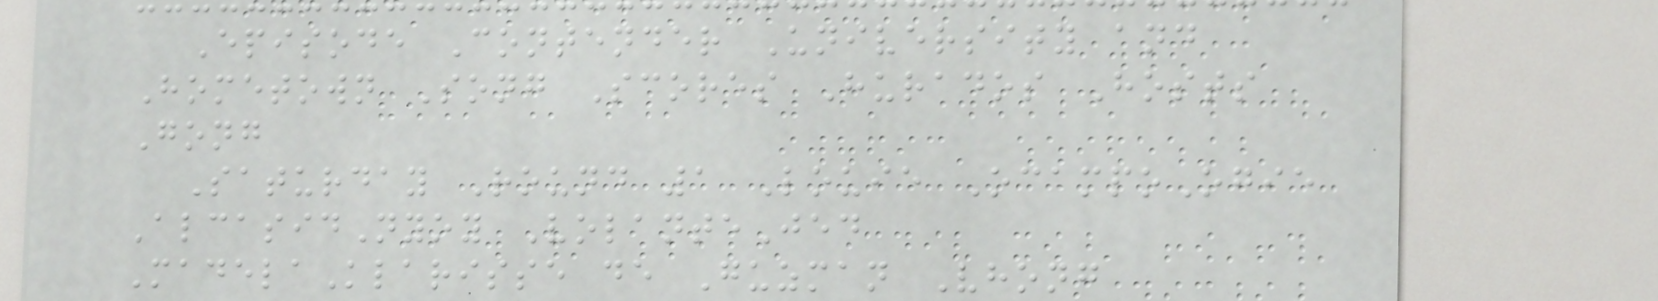Episode Contender University and
Hometown Song Scores Hurados Hosts
Gong
Saturday Round 1 Louie OcampoOgie
AlcasidNyoy VolanteJed
MadelaKlarisse de Guzman Vhong
